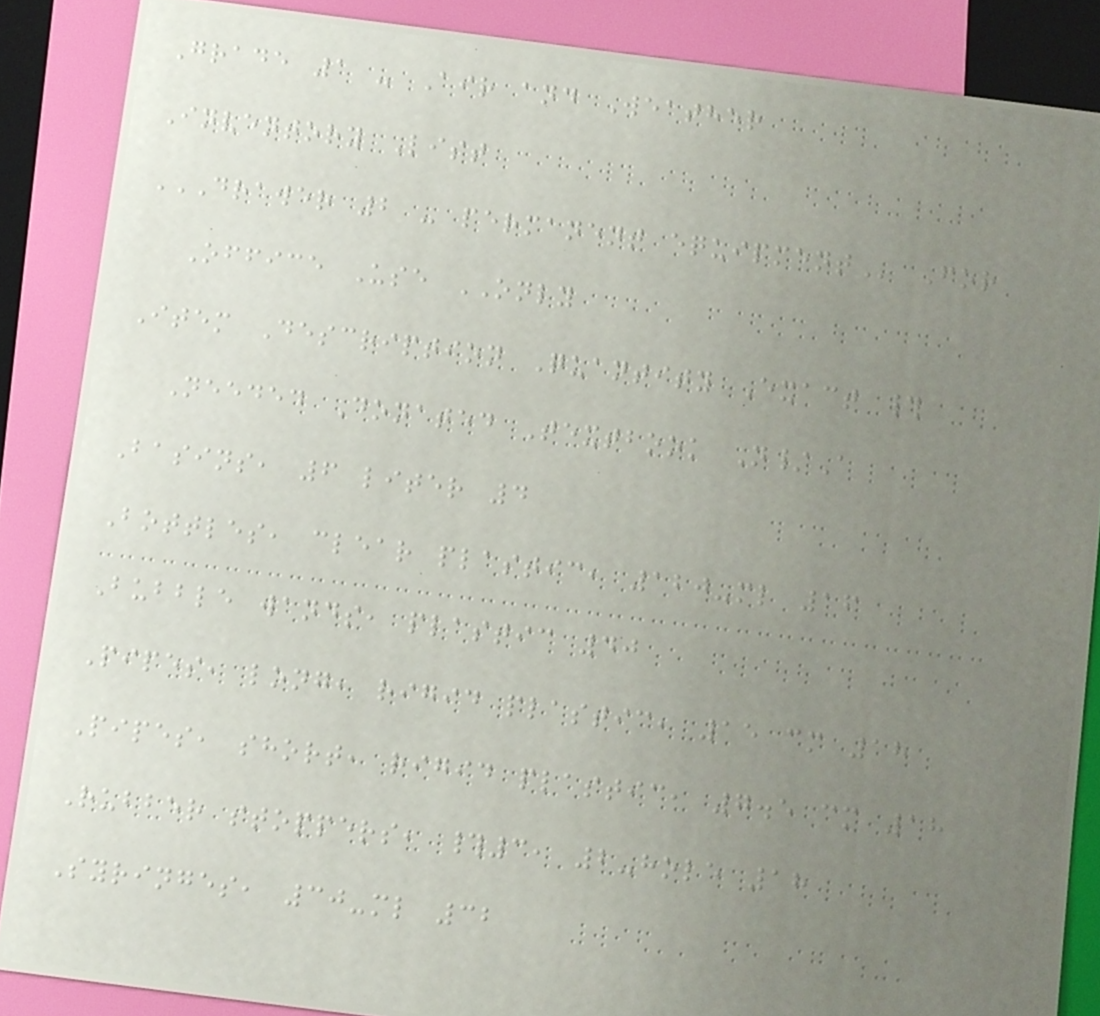Grade 1 - Air and Weather
Inventory List
DRAWER 2 - PERMANENT EQUIPMENT For
Office Use ONLY
Item Description Quantity Exact #
Needed Donated Textbook N/A
Basins, 6 liter 4
Bottles, clear plastic, 120-ml 16
Bubble wands, plastic 40
Pipes, long, rigid plastic, 15 cm 18
Pipes, short, rigid plastic, 7.5 cm 18
Rubber stoppers, #3, 2-hole 18
Syringes, 30-ml 32
